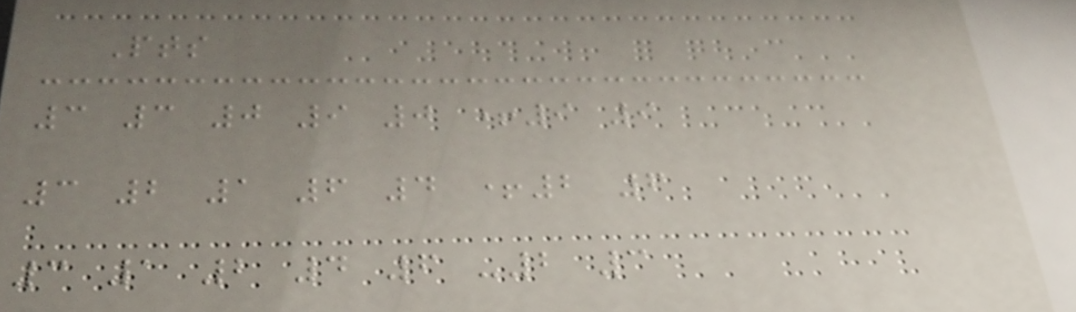Pts
3 3 0 9 0 +9 9
3 2 1 6 4 +2 6
3 1 2 4 6 -2 3
